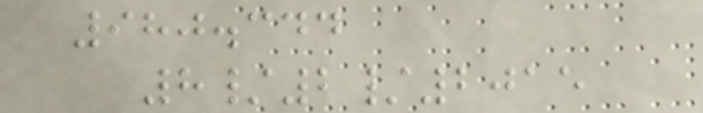980.344
8/2/2015
